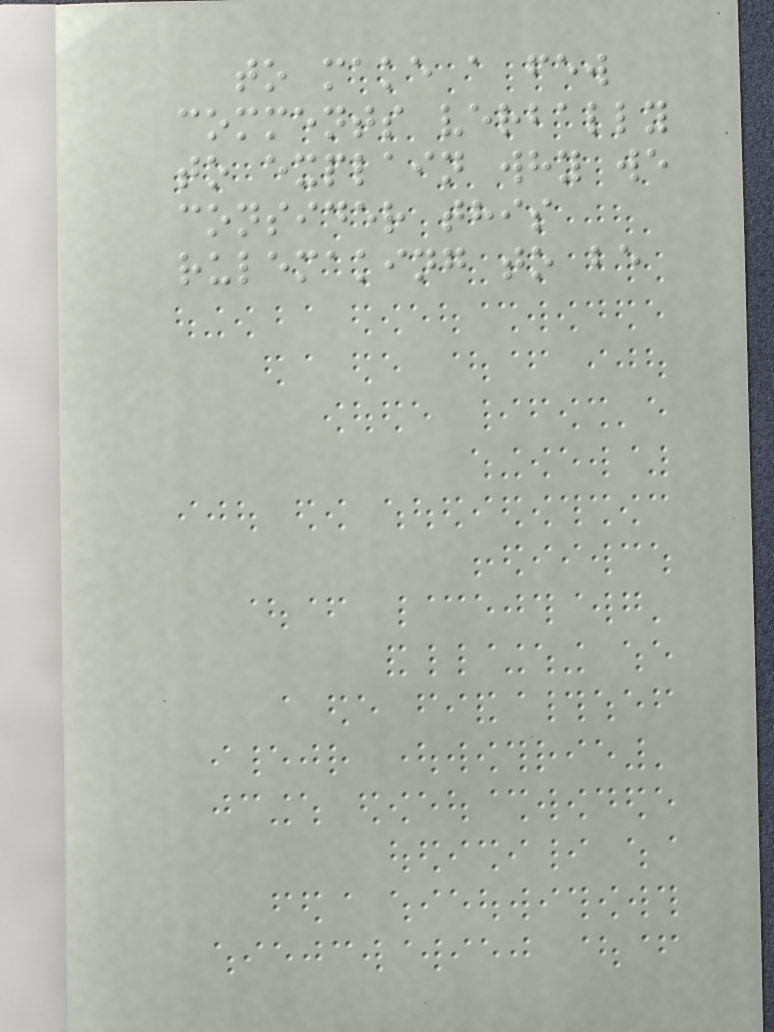to make a few
comments verbally
to explain why we
consider this
rulemaking to be
